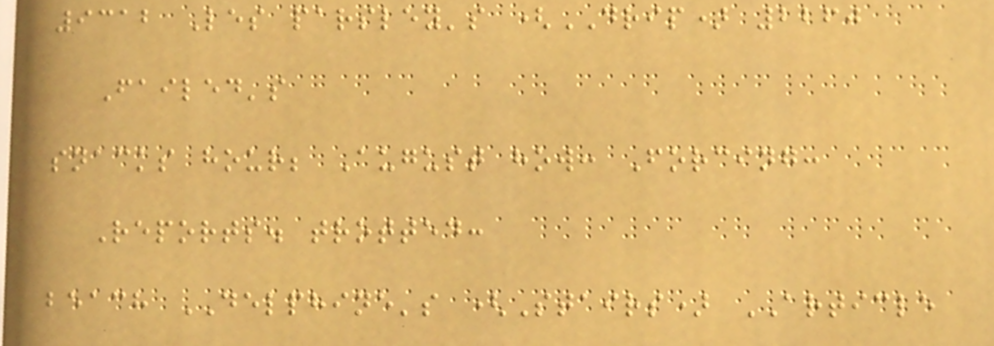9312 Les parsley's (DRIP) 2260
Failed's
snacks hour; August how: Forcing:
Reports. trotted:
beach DELPHINE's (Stairs) ARTICLE
